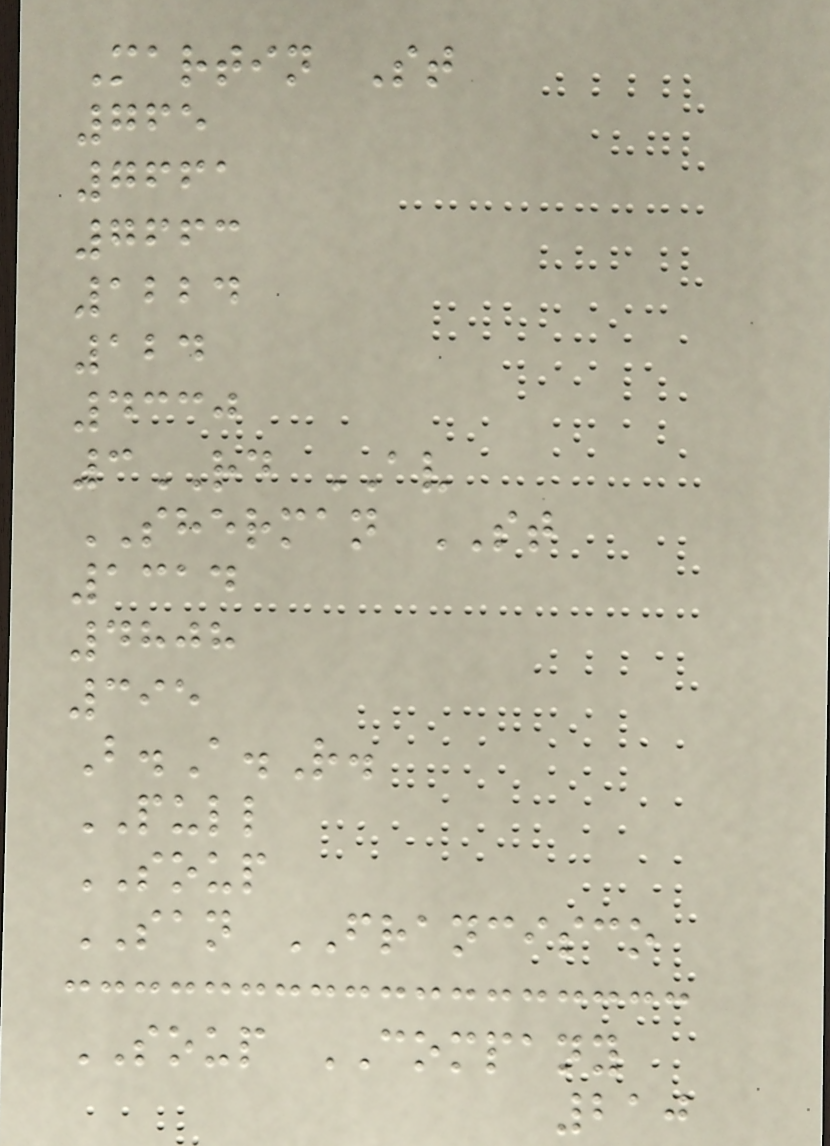Martin St
765
7661
7663
1224
124
4330
3RD AV
SHERMAN ST
1314
4808
395
B.A.R.
PULL
SOUP
SAN FRANCISCO
SOUP COMPANY
210
